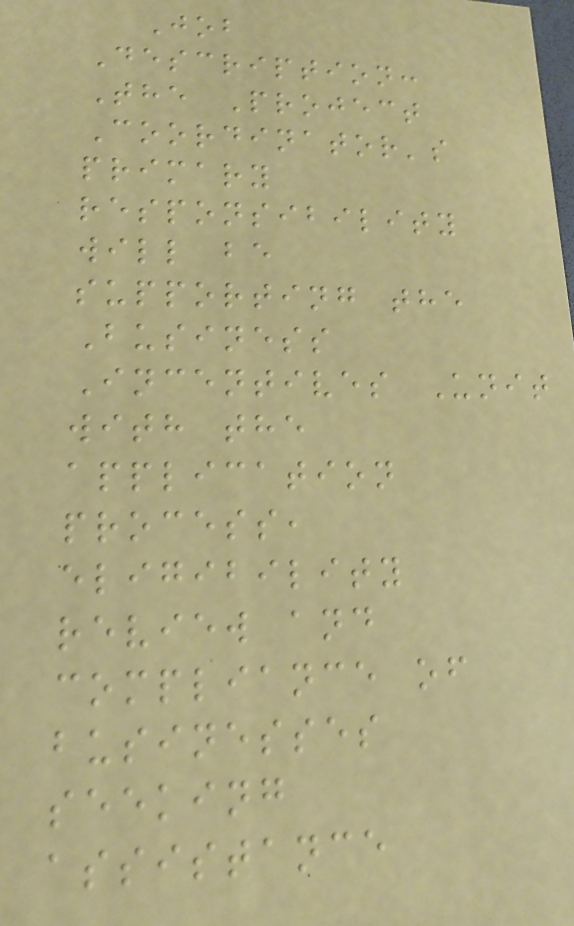Job
Description:
The Project
Coordinator's
primary
responsibility
will be
supporting the
Business
Incentives Unit
with the
application
process,
eligibility
review and
compliance of
businesses
seeking
assistance
